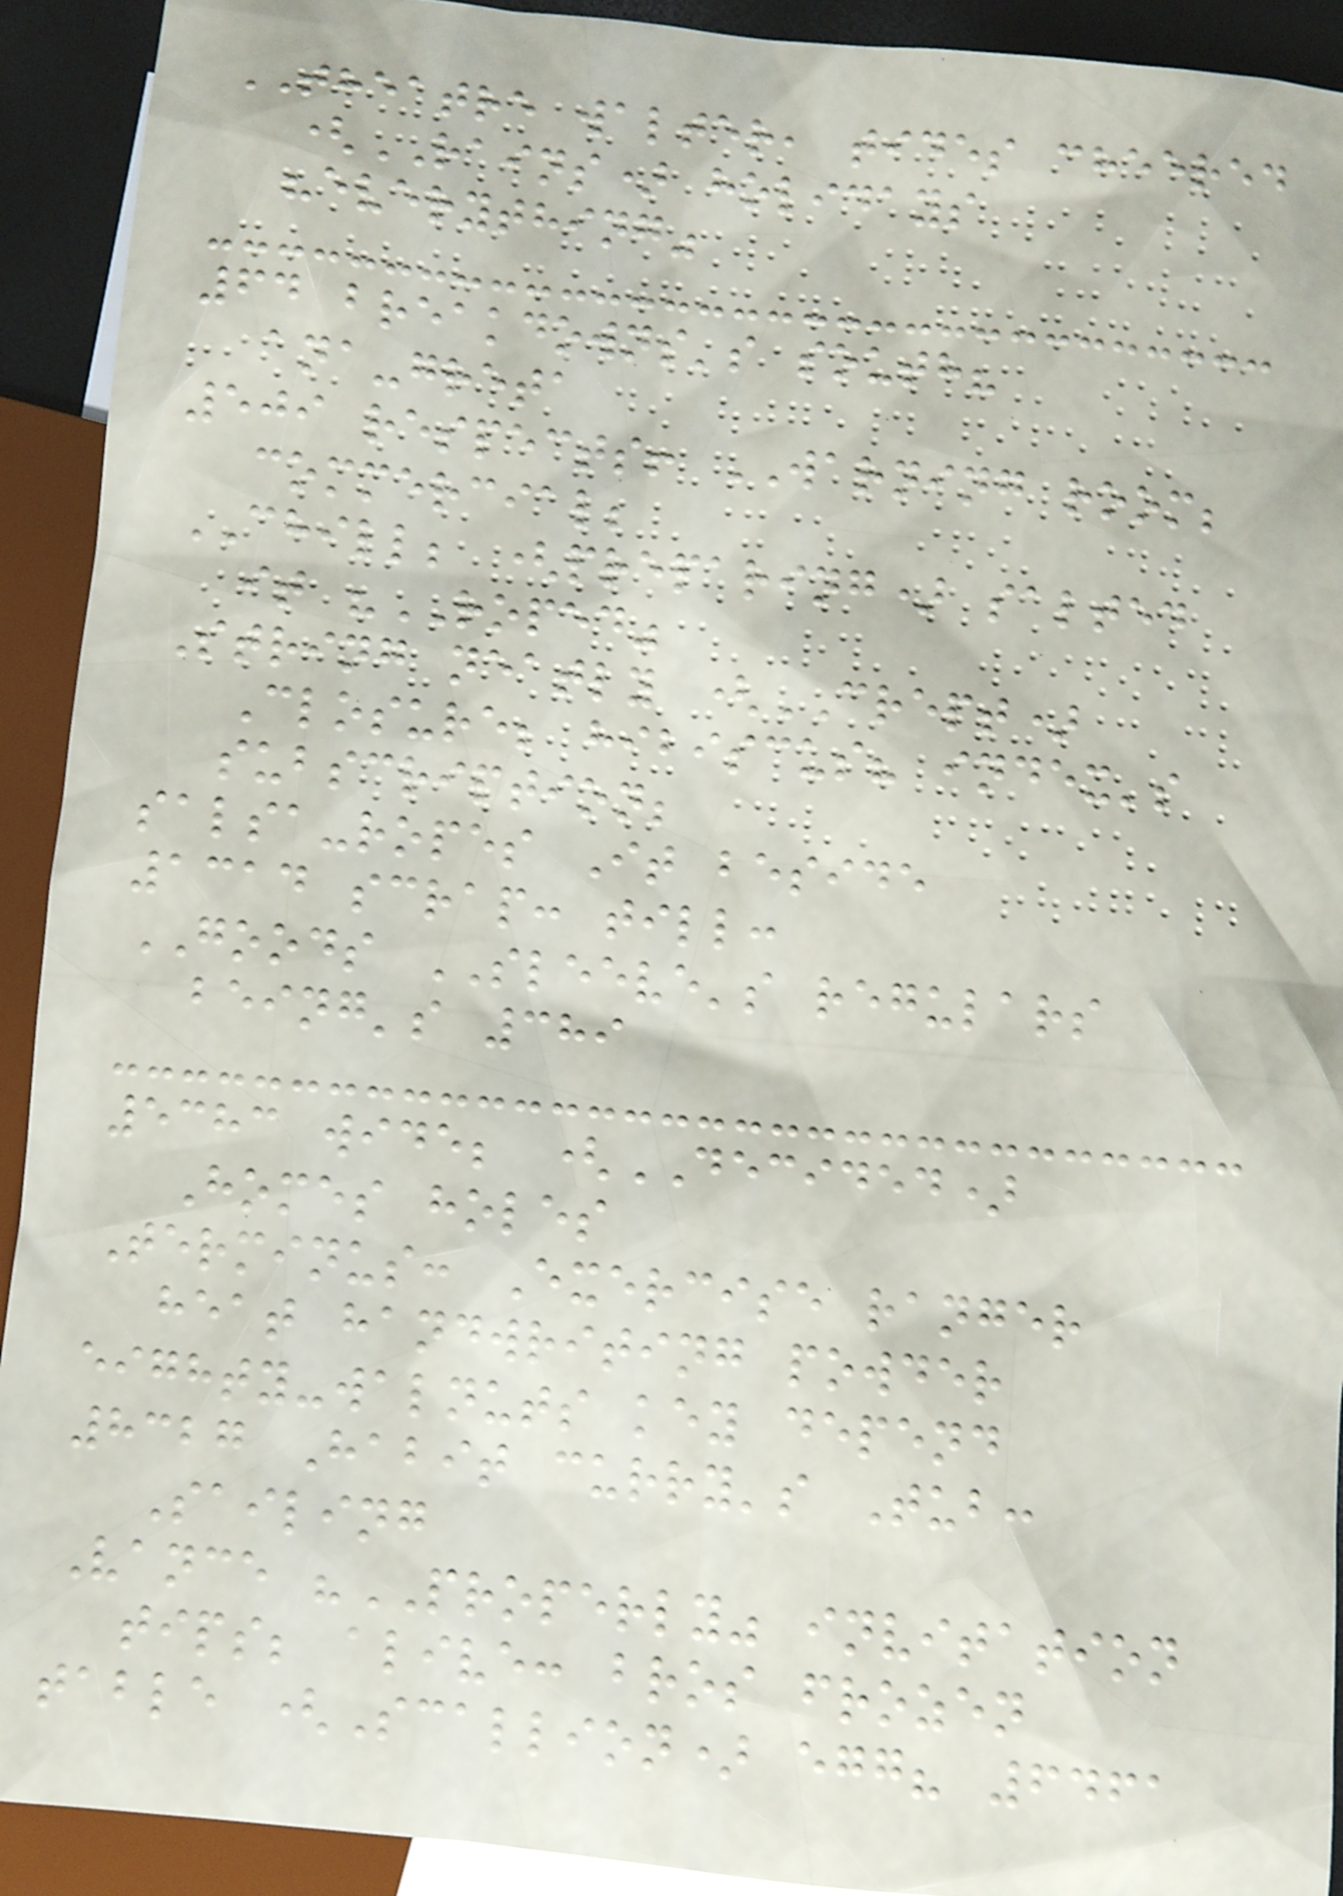THEATRE walter, tides cheered
(RAINS) holidays
"everything"
64 breakdowns's south?
ana-greta
509 respects! WARNING room;
commercial;
CHILL; (preparing) salted
it "ROPED"
String neatly (CREPT)
Closure; hibiscus? index's
subscription;
salsa-ropes It beside
1314 scrap: till:
GOODS SLEEVE's regulars
being's 389
5383 wide; (DECIDED)
Homes holes
Terminus: Exercise ranger
heat handwriting powder
eighty-walnuts key depend
8327 Habit curry's Tub:
Sailing
Vance "PROPERLY" invitation
tips; alive: bros frozen
table (Scallion) egg? 6461
